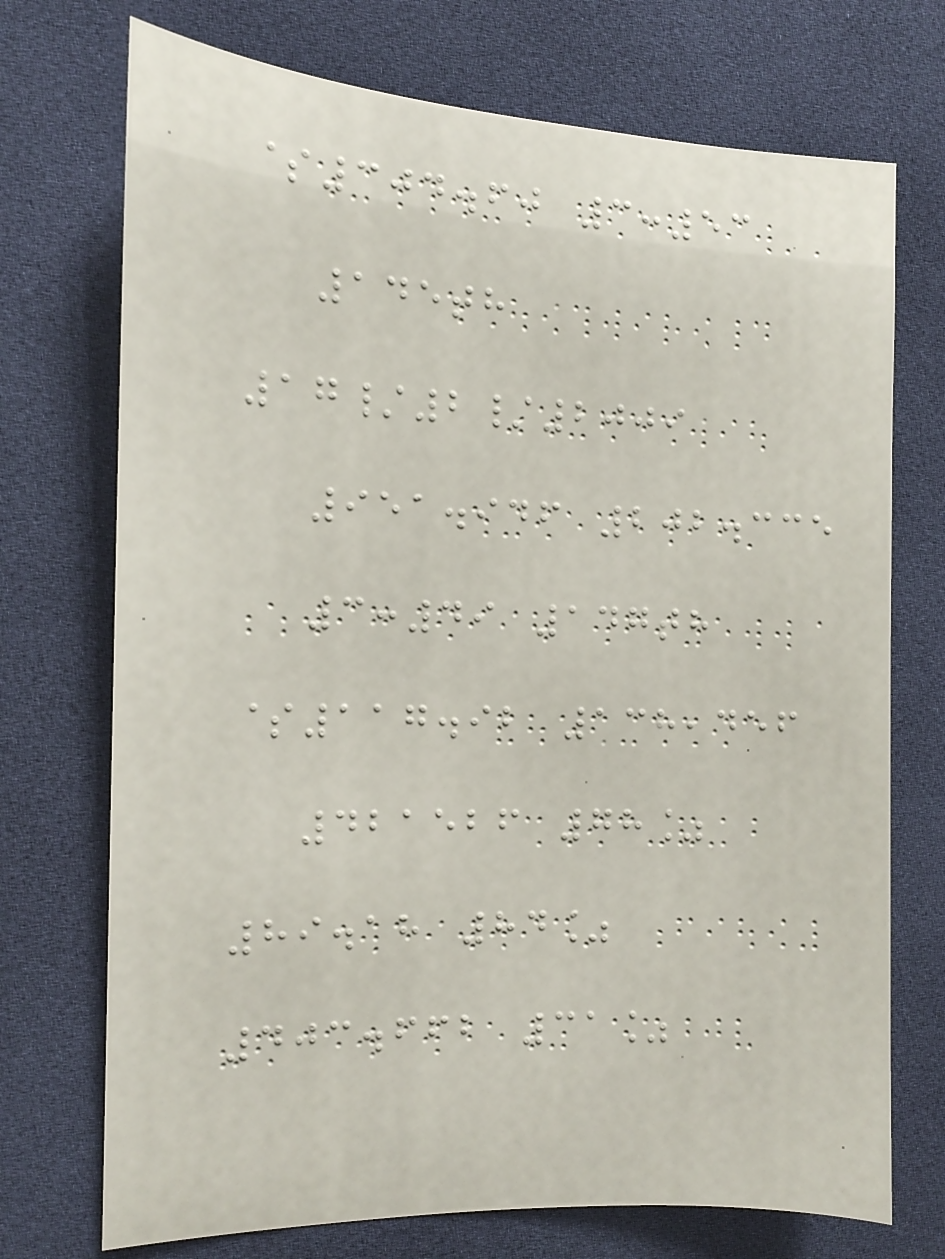$304.60 3:53
145th
17/2/2009
951.946 202.335
3:49 147th
$117.92 138,456
421526 78%
89.18 84%
403.662 31%
